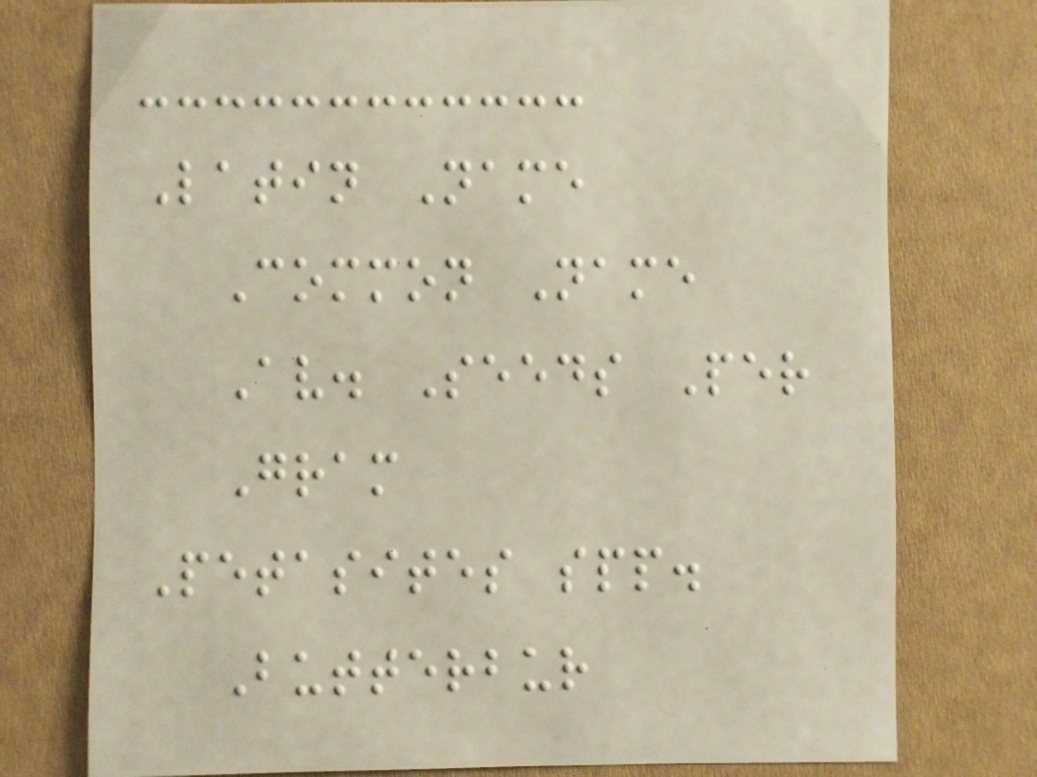Latin Name
Common Name
Av. Seeds Per
Gram
Petasites spp.
Butterbur
